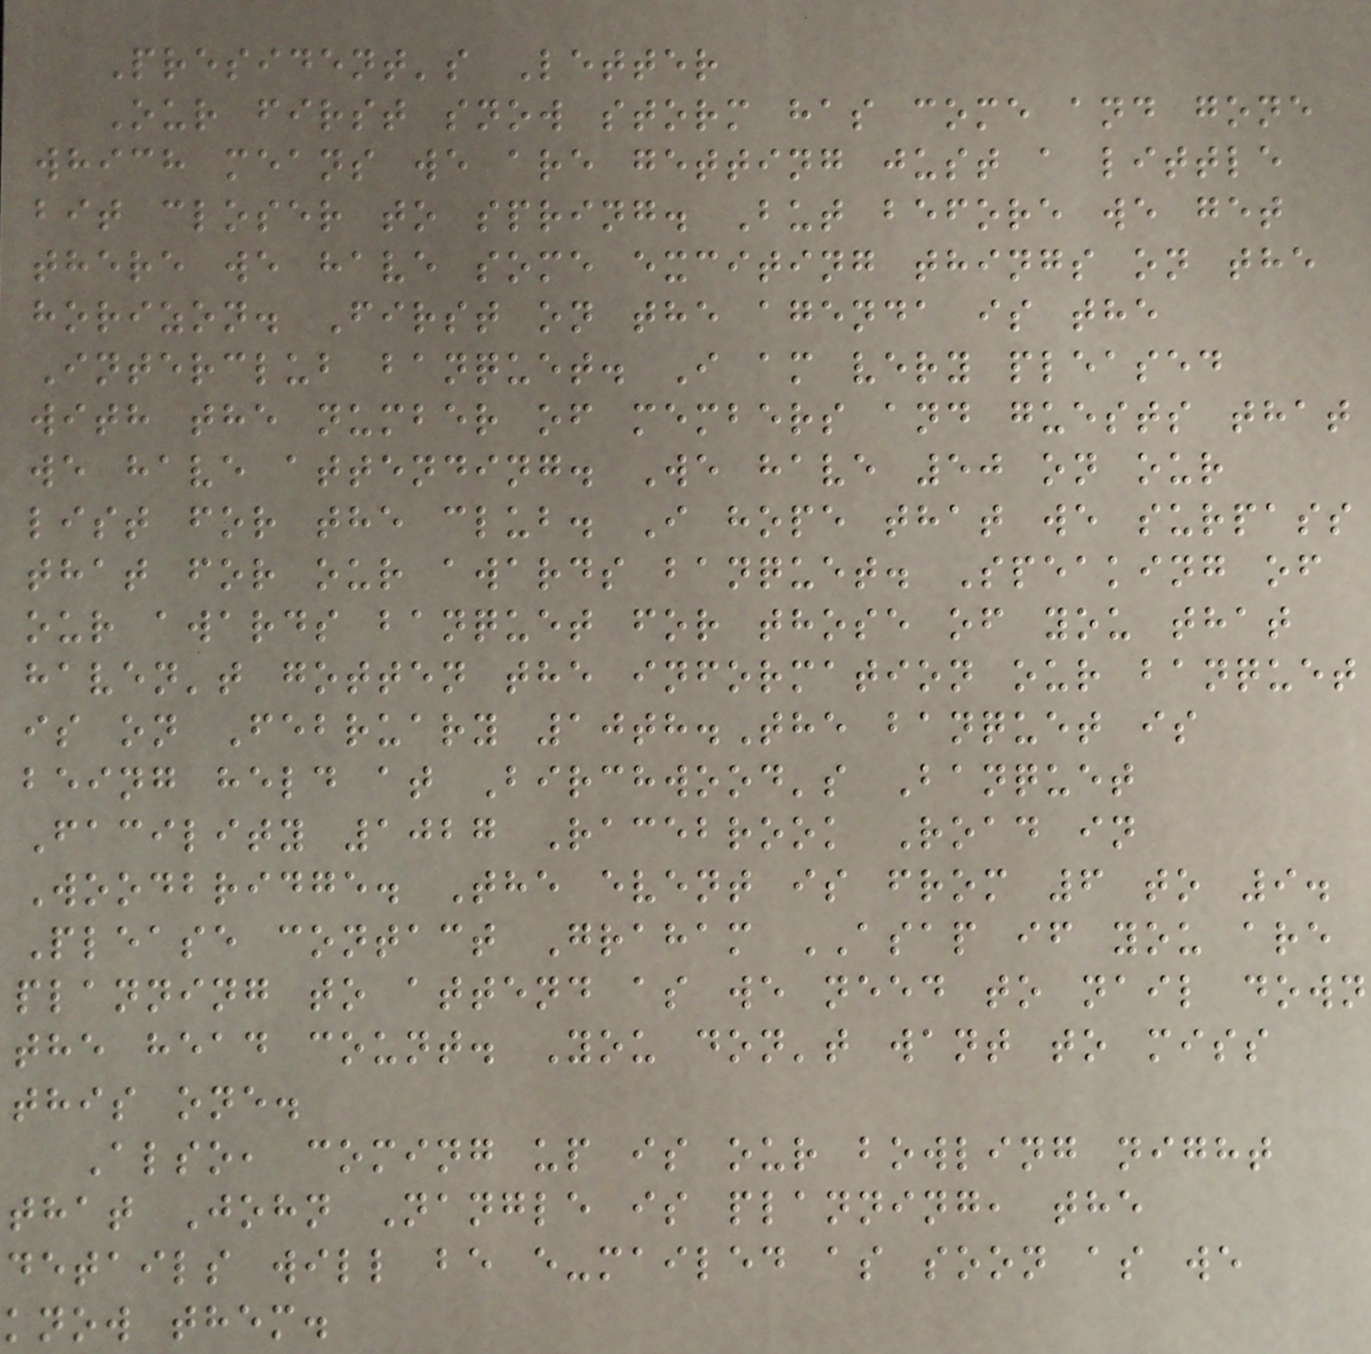President's Letter
Our first snow storm has come and gone
which means we are getting just a little
bit closer to spring. But before we get
there we have some exciting things on the
horizon. First on the agenda is the
Interclub banquet. I am very pleased
with the number of members and guests that
we have attending. We have 50 on our
list for the club. I hope that we surpass
that for our awards banquet. Speaking of
our awards banquet for those of you that
haven't gotten the information our banquet
is on February 10th.The banquet is
being held at Birchwood's Banquet
Facility 1027 Racebrook Road in
Woodbridge. The event is from 6 to 9.
Please contact Graham ASAP if you are
planning to attend as we need to nail down
the head count. You don't want to miss
this one.
Also, coming up is our bowling night
that John Nangle is planning, the
details will be e-mailed as soon as we
know them.
